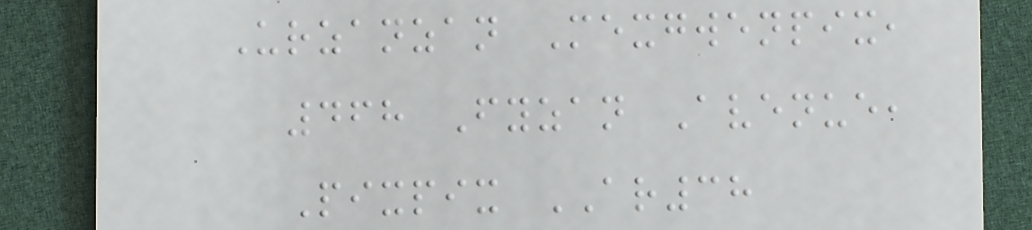Urzanzan Mexgwenpix,
468 Fyzan Avenue,
Pixpix AR38
